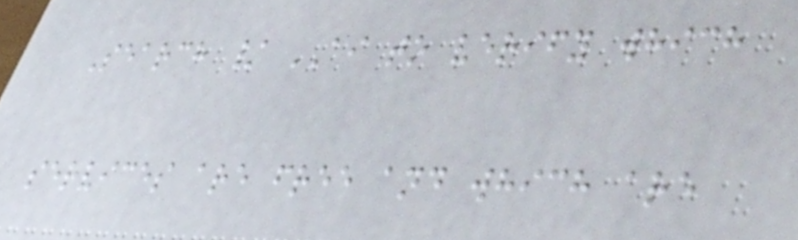Search / AI to verify which
services are free and which are
